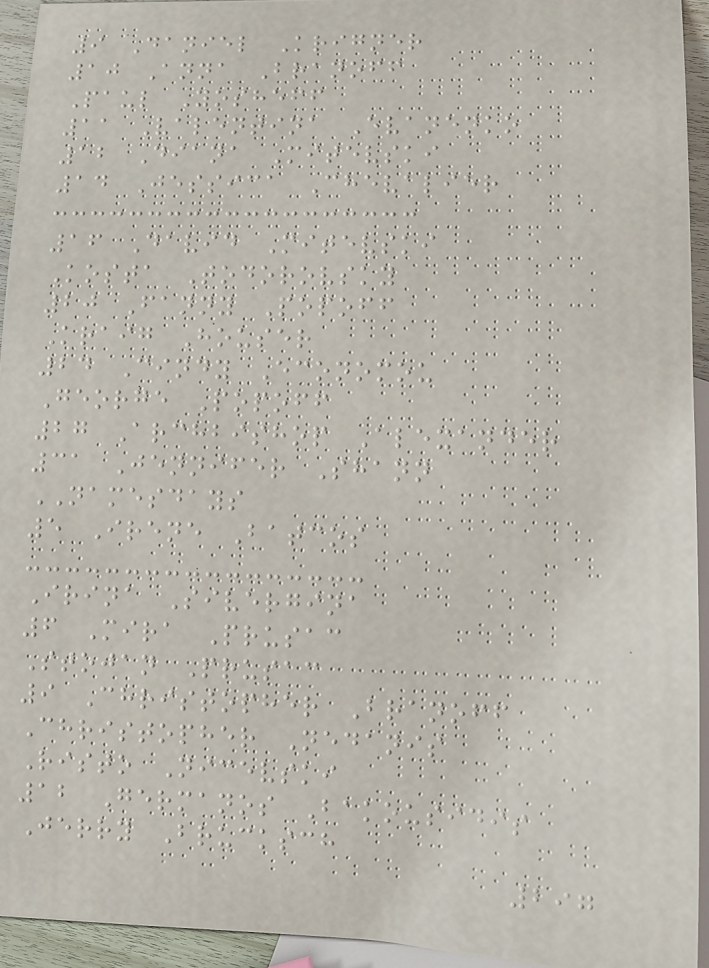9 Daniel Krigner
10 Anna Branoff
Paul Yosheff
11 Valentina Evanenko
12 Diana Mitevski
14 Jessica Chevalier
16 David Mitevski
Kosta Todorovsky
20 Fanny Popoff
Kraig Houser
24 Cindy Economou
George Popoff
27 Archbishop Alexander
31 Jennifer Shann
NAMESDAYS
5 Irene Batcos
Irina Sivergina
6 Mira Prusac
Stojan Prusac
9 Christopher Branoff
Christopher Nedanis
Risto Nicevski
12 Germanos Bakousidis
Jerry Brucksch
297
